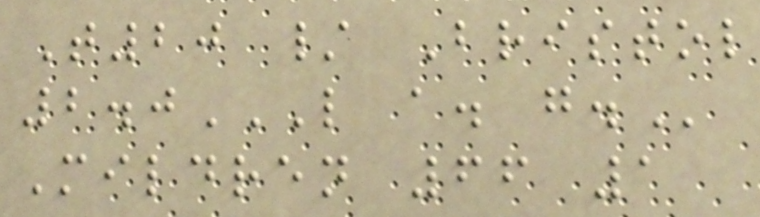T20 / Bristol
2.0L A. G.
Mildren 66 1
